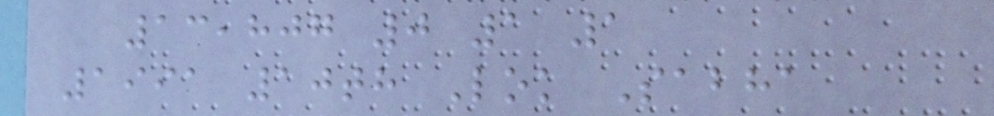13,807 0 1 1
1991 10th Lok Sabha
